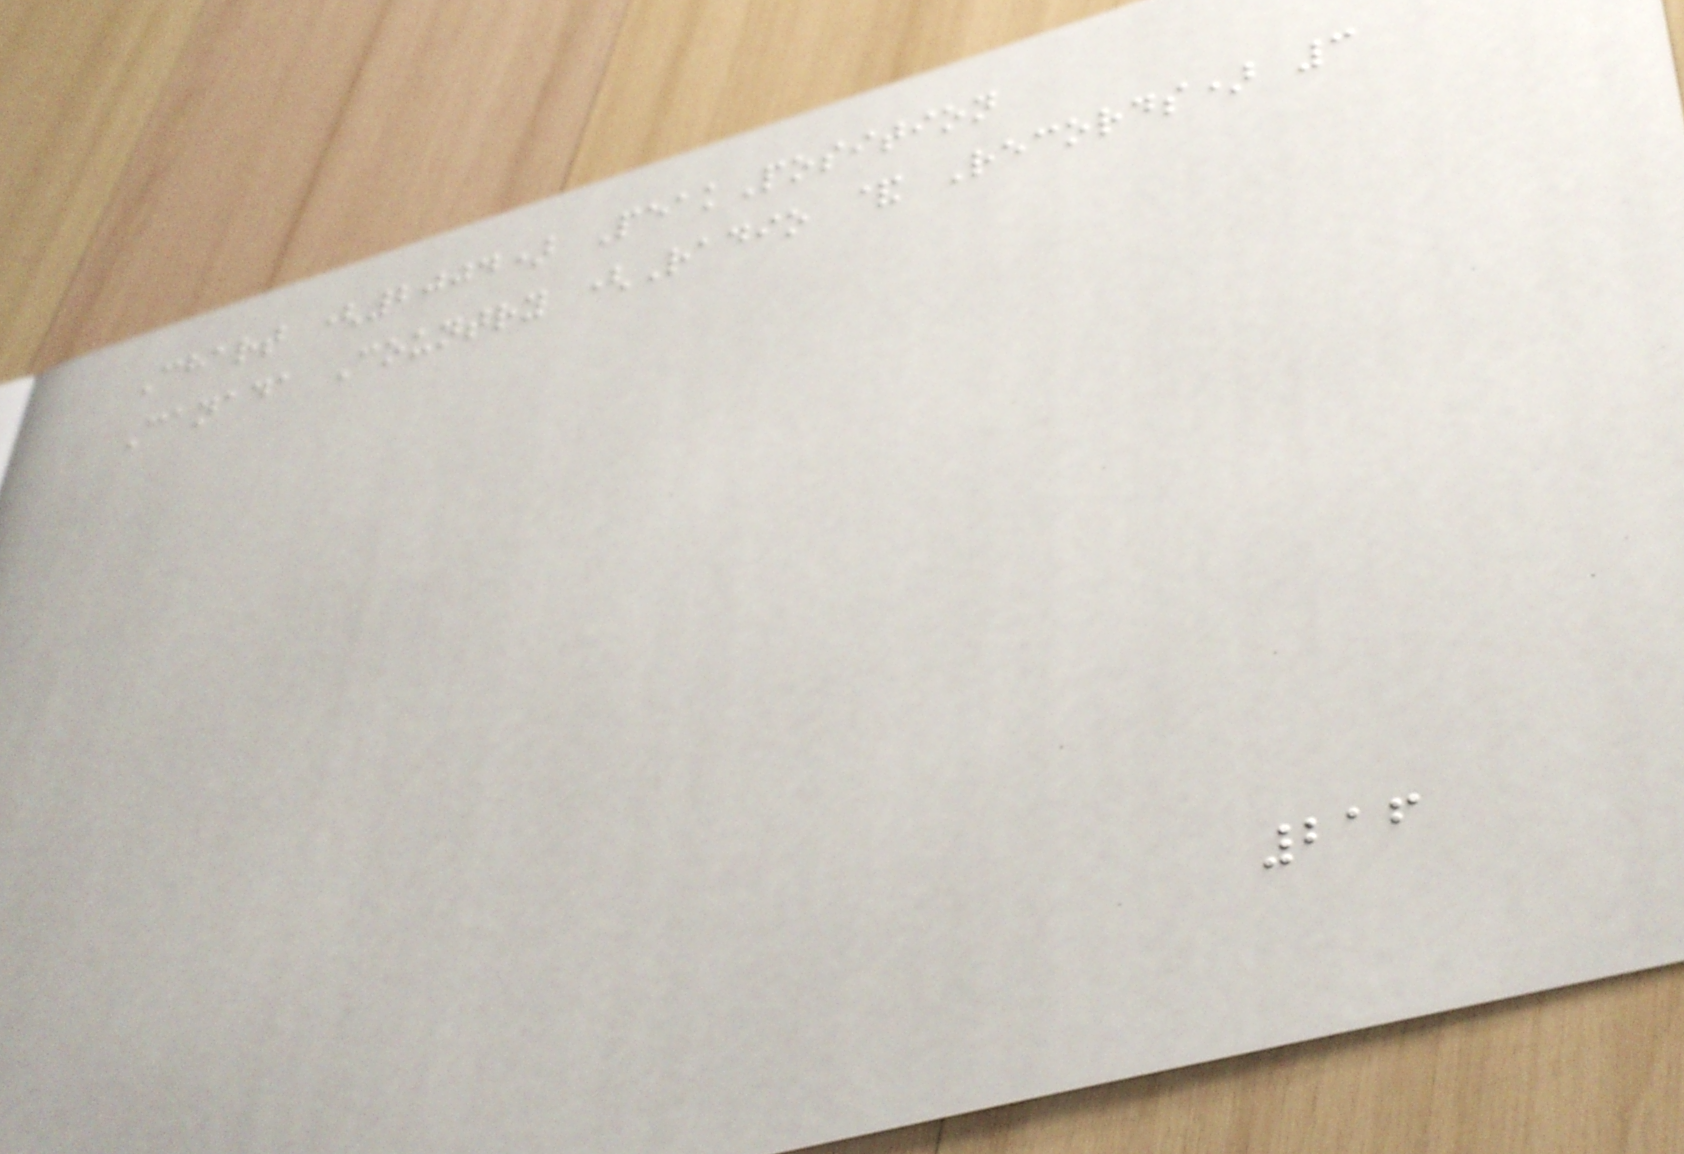Chart (2004) PeakPosition
Canada Country (Radio & Records) 3
216
